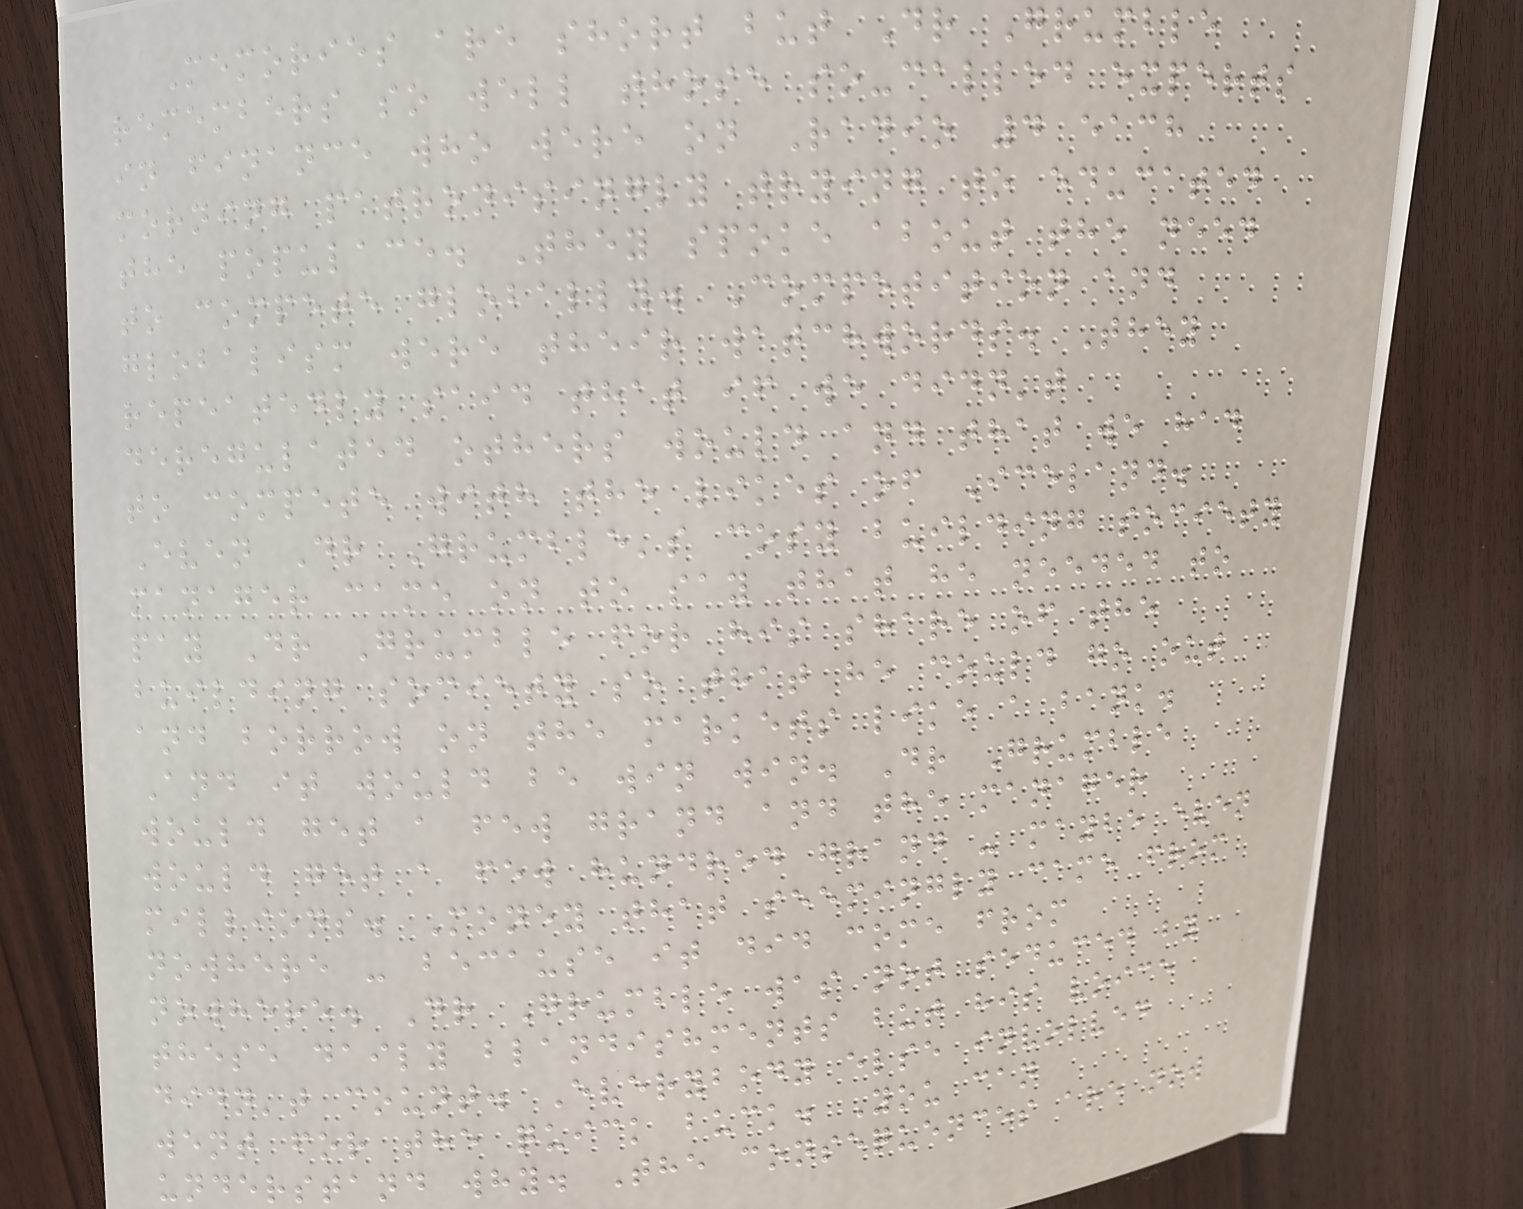Memories are short but Dr Grumble
remembers so well those so-called experts
in finance who were on Radio 4 each
morning patronisingly trying to educated
the populace. They spoke about the need
to compete globally. Competition and
globalism were their watchwords. They
repeatedly said that if we didn't
deregulated others would and that we had
to compete with the likes of Iceland.
Even Dr Grumble's cosy building society
manager came on to say that he needed to
pay Dr Grumble for his share of the
building society so that he could go out
and borrow on the markets like a bank.
And it would be win win. Dr Grumble
would get a few grand and the manager
would get a few hundred grand - maybe even
millions. Money that seemingly came from
nowhere - because it did come from
nowhere. Dr Grumble was not seduced by
these daily blandishments but his voice
didn't count. Everybody else involved
went for the quick buck. You can
understand why. The consequences are now
